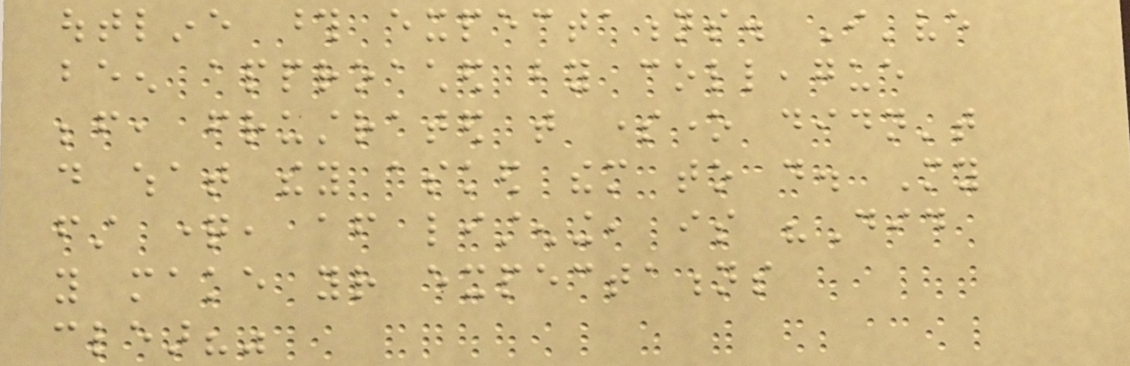outline those expectations. I've
been approached by colleague
before, frustrated that someone didn't
do what they asked them to do. My
first question, after listening, is "Did
you make your expectations
clear?"
